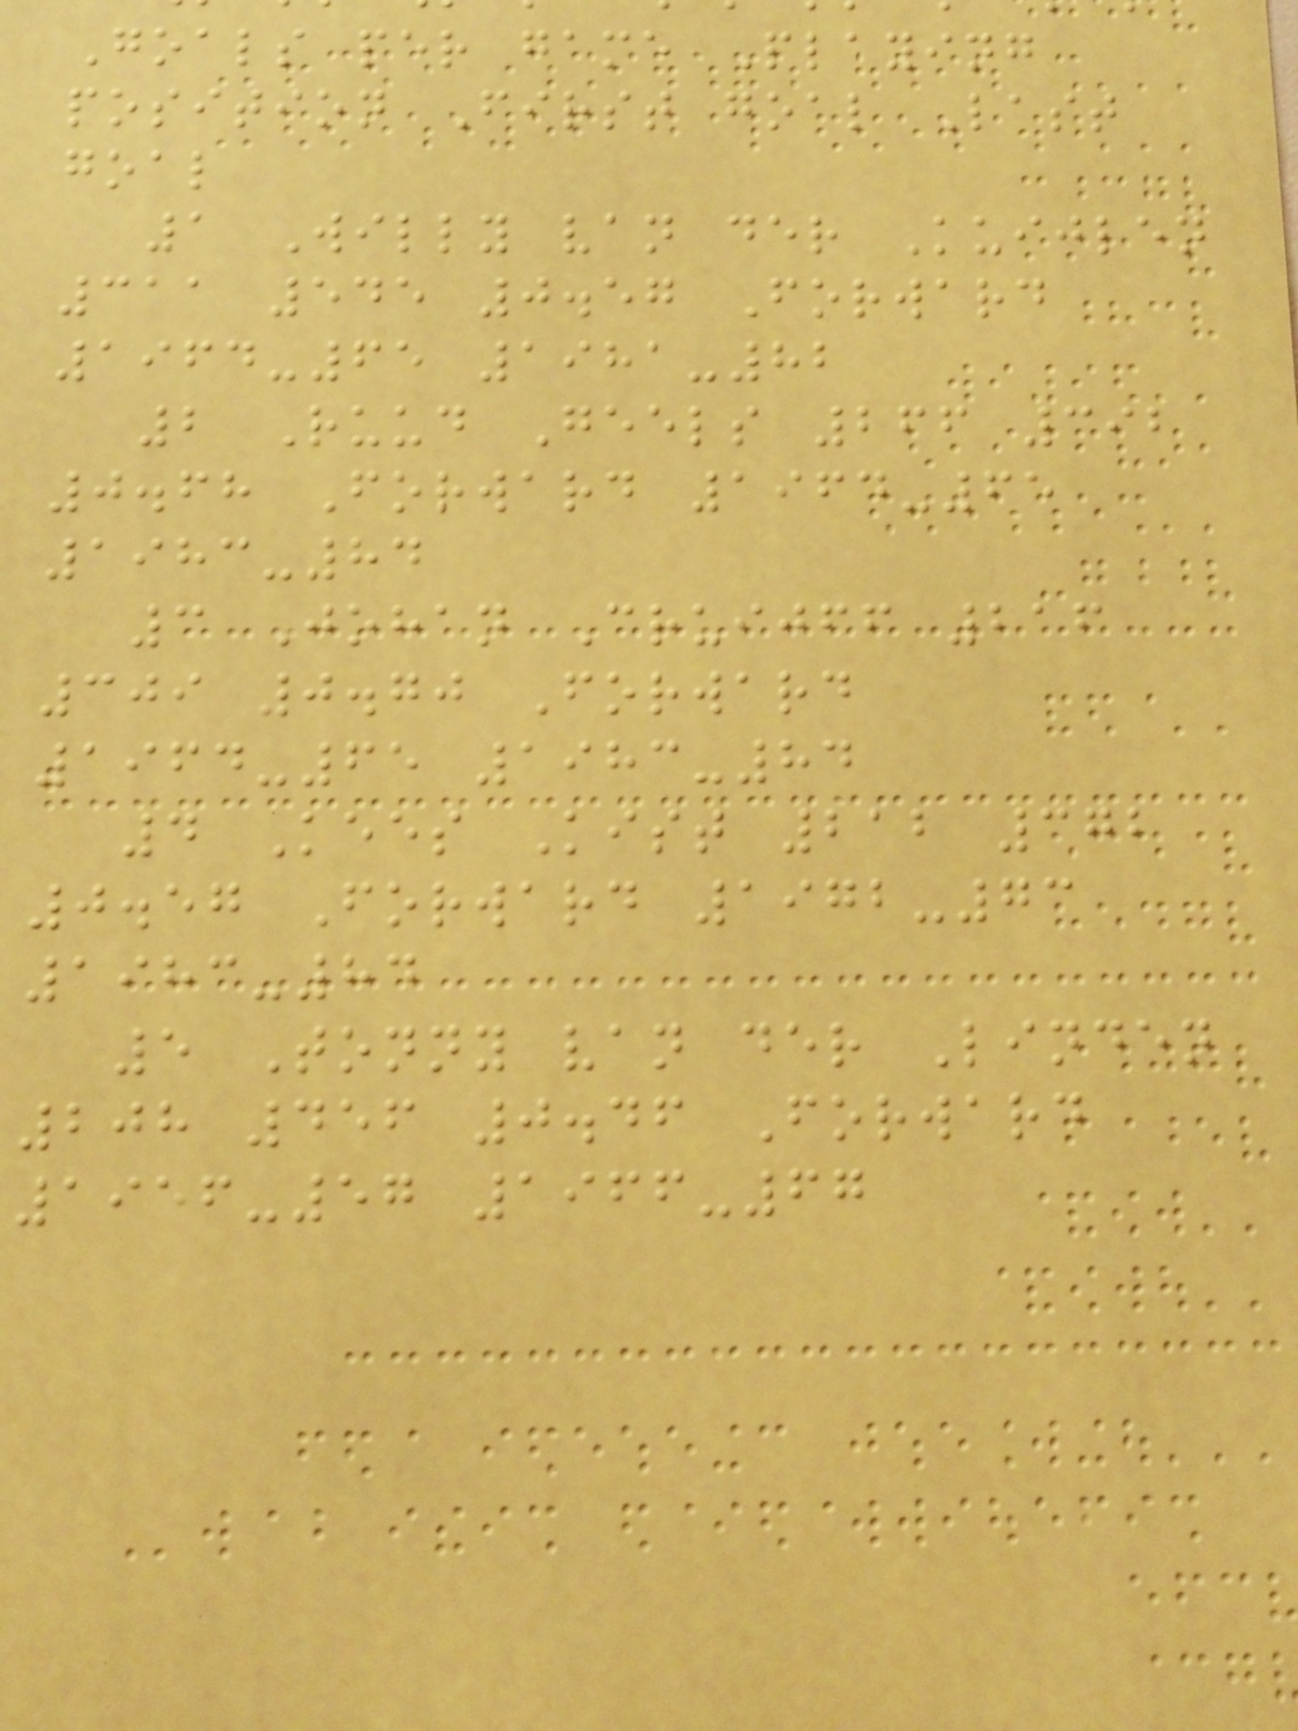Goals per game Playing
position First goal Last
goal
1 Willy van der Kuijlen
311 545 0.57 Forward
1964-65 1981-82
2 Ruud Geels 266 392
0.68 Forward 1964-65
1983-84
3 Johan Cruijff 216
309 0.70 Forward
1964-65 1983-84
4 Kees Kist 212 372
0.57 Forward 1972-73
1983-84
5 Tonny van der Linden
208 456 0.46 Forward
1956-57 1966-67
